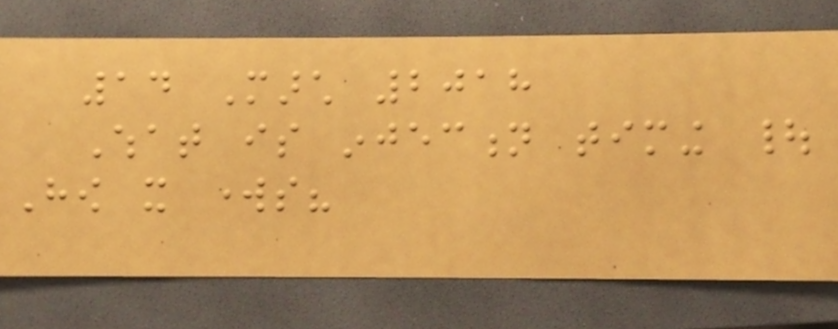14 March 2018
What is injection timing |
How it works?
